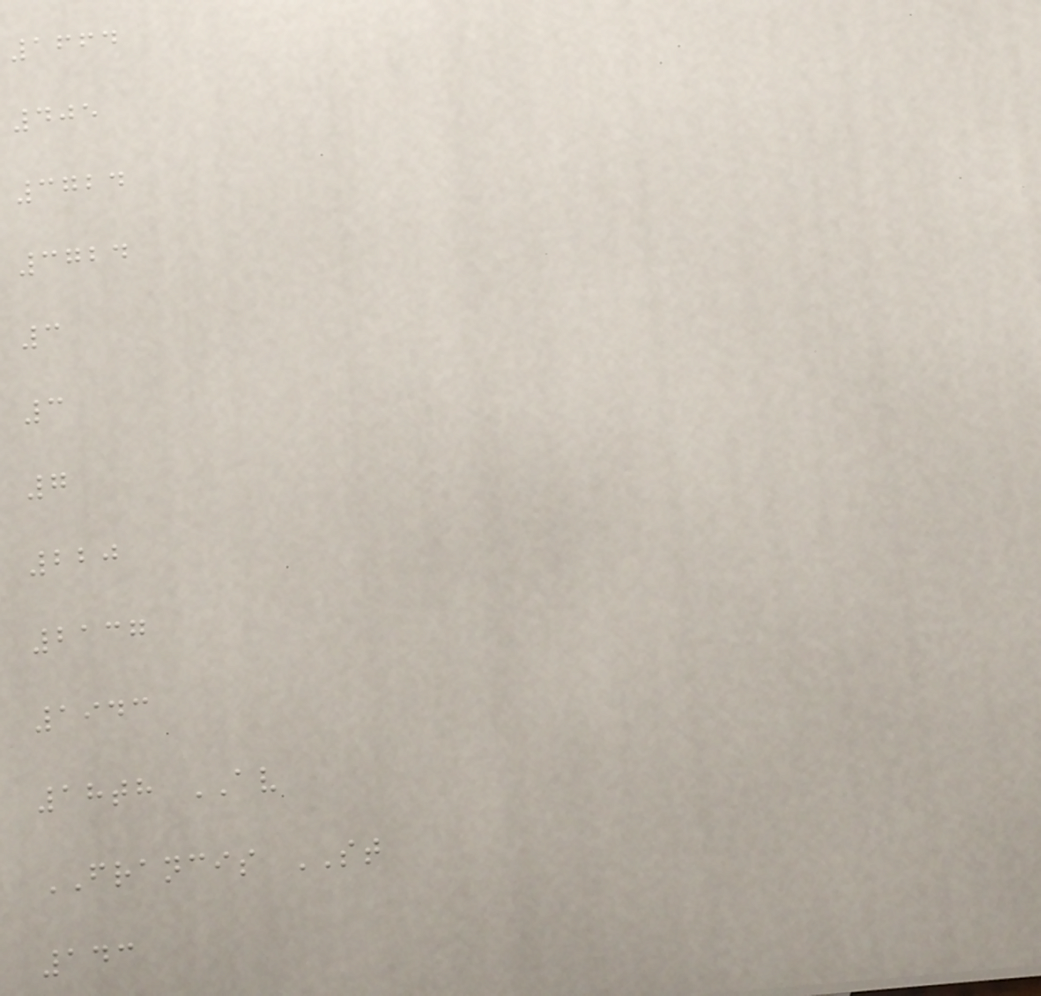1664
405
3724
3724
3
3
7
220
2137
1943
18th AV
FRANCIS ST
143
